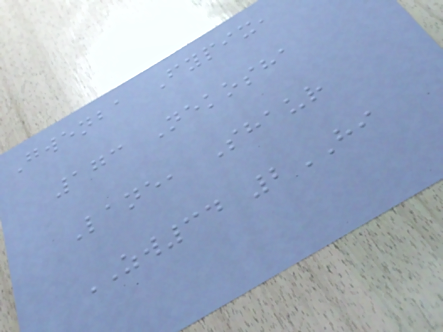Gwenba Fypix,
173 Nekosha
Lane, Shaur
ZW34 2HI
